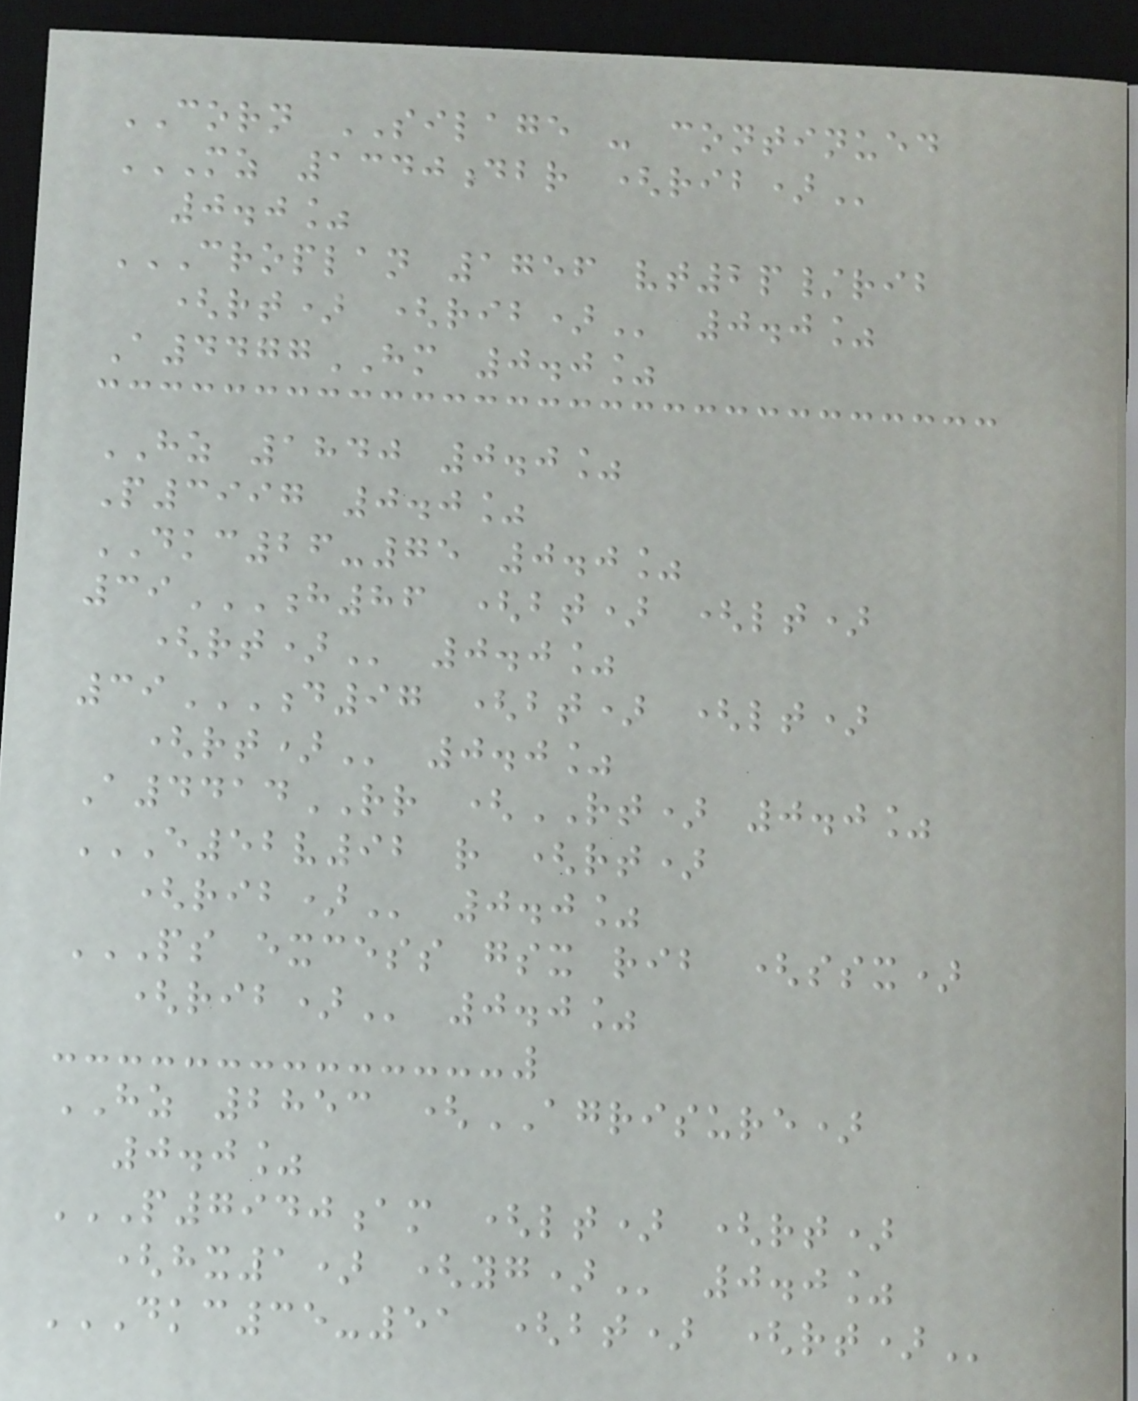CORN SILAGE - continued
MZ 1340DBR (RIB)
0.0%
CROPLAN 1756 VT2P/RIB
(RT) (RIB) 0.0%
A4477HM 0.0%
HZ 1840 0.0%
P3997 0.0%
DKC26-75 0.0%
39H86 (BT) (LT)
(RT) 0.0%
39D97 (BT) (LT)
(RT) 0.0%
A4414RR (RT) 0.0%
E52V92 R (RT)
(RIB) 0.0%
PS EXCESS GSX RIB (SSX)
(RIB) 0.0%
HZ 2853 (AGRISURE)
0.0%
P7940AM (LT) (RT)
(HX1) (YG) 0.0%
DKC35-51 (BT) (RT)
